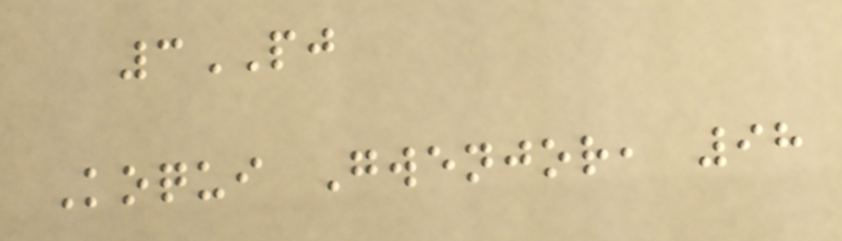3PJ
Koqui Gwenjor, 98
